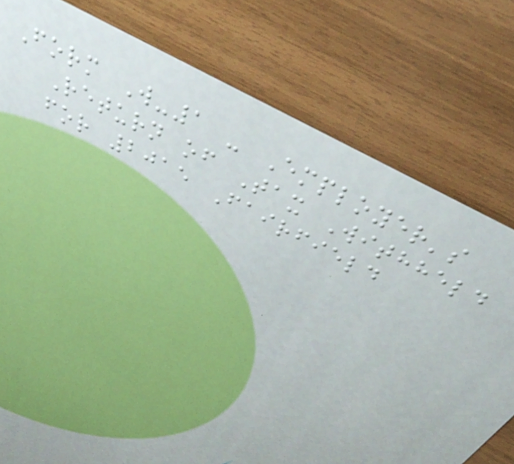Form W-1 - Employer's
Return of Tax Withheld
for 2015 Fairfield
